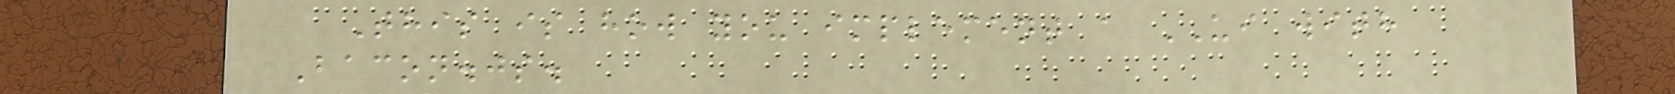This is how you implement a UI with
Bacon.js.
